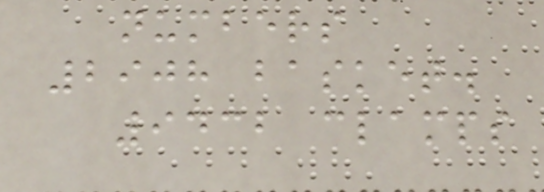numbers
2908 basket.
9432 clamps
